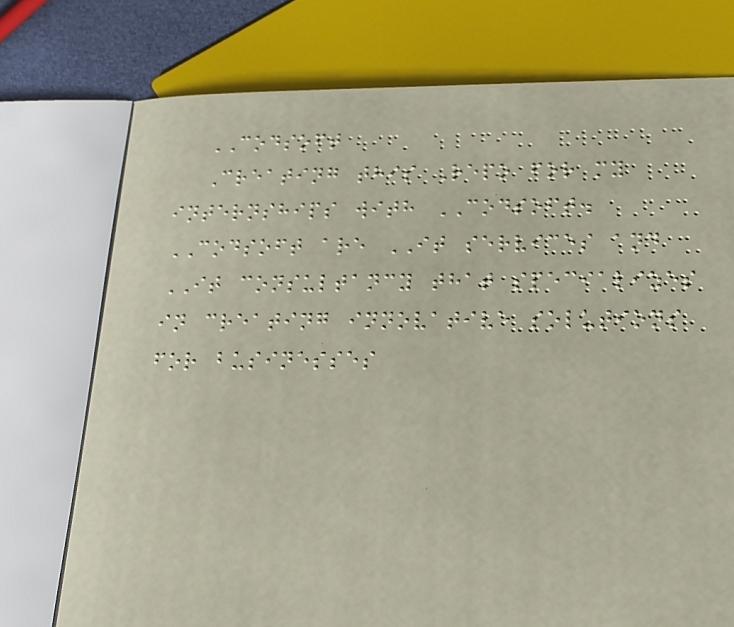CODSOFT
Creating this Repo for my
internships with CODSOFT.
CODSOFT are IT services and
IT consultancy that specializes
in creating innovative solutions
for businesses
